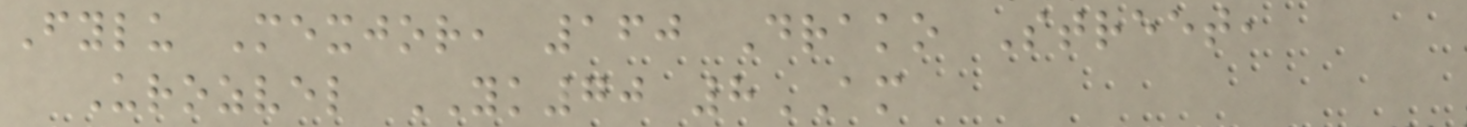Fylu Mexjor, 160 Drako Street,
Urozvel YK70 8AM
